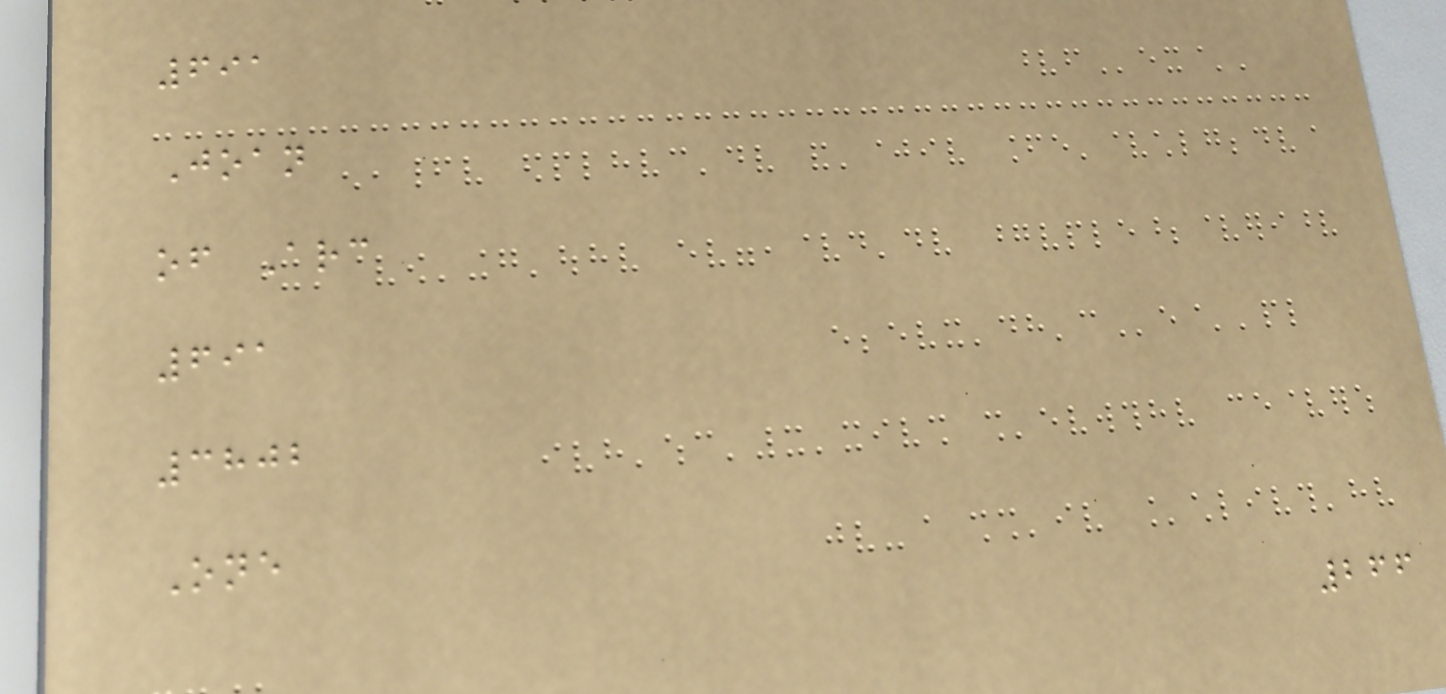691
Joan
of Arc
691
3802
One
266
